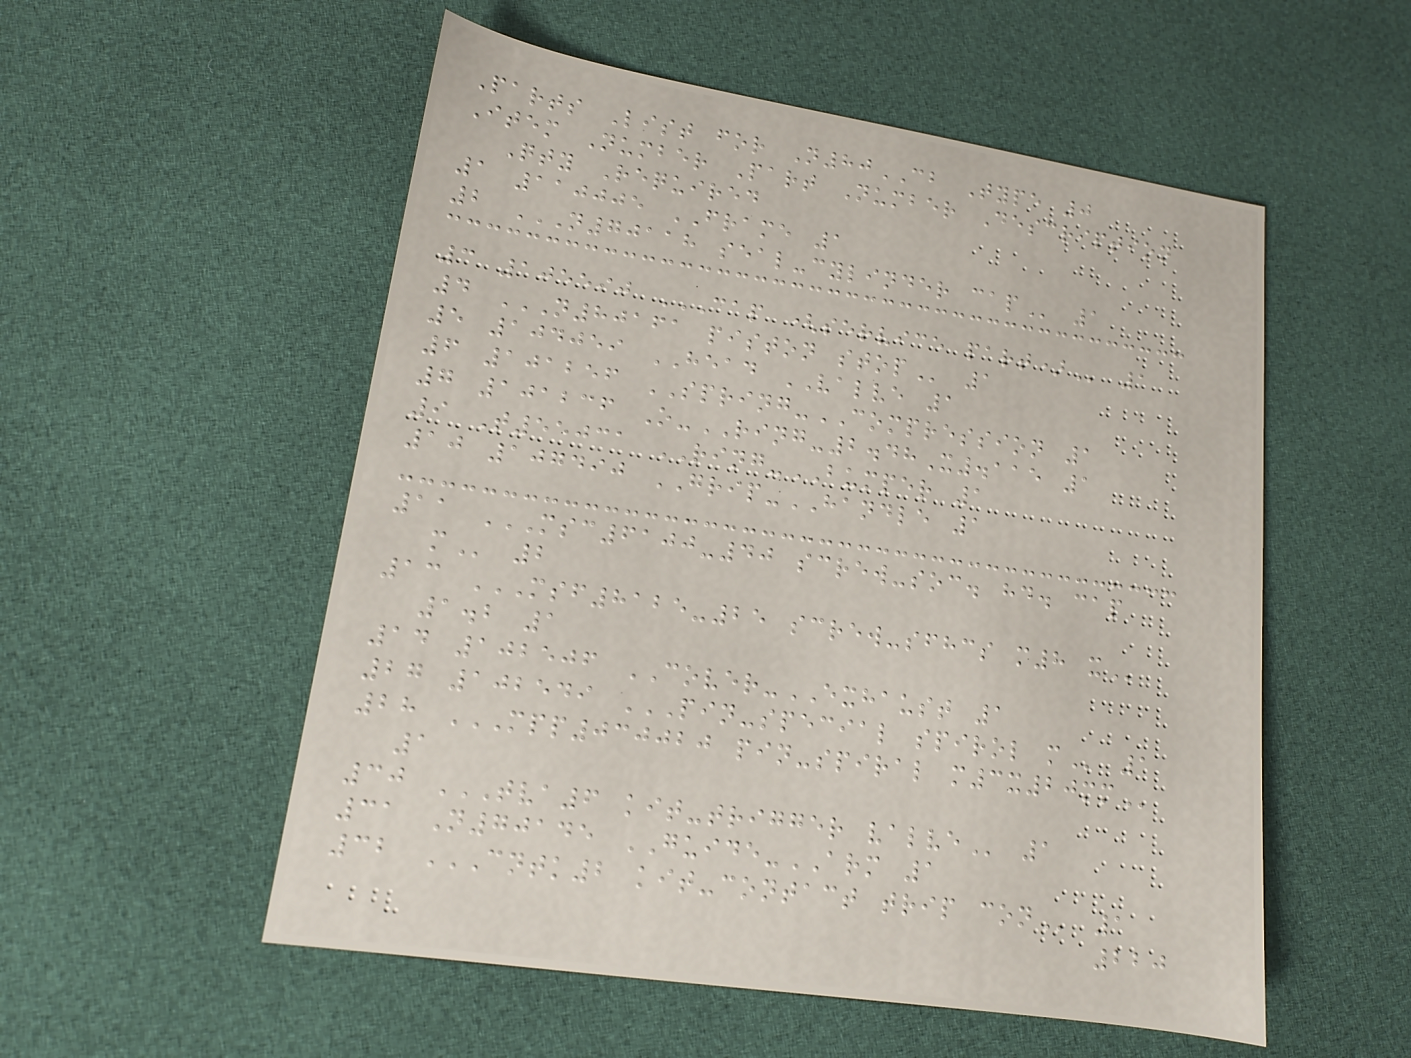Parts List for N80CB Type 0
Item Number Part Number Description
Qty Required
1 110005 FRAME 1
2 N70118 SEAL-CYLINDER CAP 1
3 105590 CAP (SERVICE PART) 1
4 N80161 PISTON STOP 1
5 104059 HEAD VALVE 1
6 101256 SPRING-COMPRESSION 1
7 101236 O-RING-2.48X.115 1
9 T55031 RING-BUMPER 1
10 107490 GRIP-HANDLE 1
11 MSC6100-40 SCREW-SOC. HD. CAP
M 2
13 MSF8125-25 SCREW-SFHCS M8 X
1.2 1
14 102506 COVER-EXHAUST 1
27 102549 PIN-SPECIAL SPIROL M 1
28 MPP030020 PIN-SPIRAL M3X20MM
1
30 TVA6 KIT-TRIGGER VALVE 1
31 N70145 GUIDE-ARM 1
32 CNTK2 KIT-CONTACT TRIP CON 1
220
